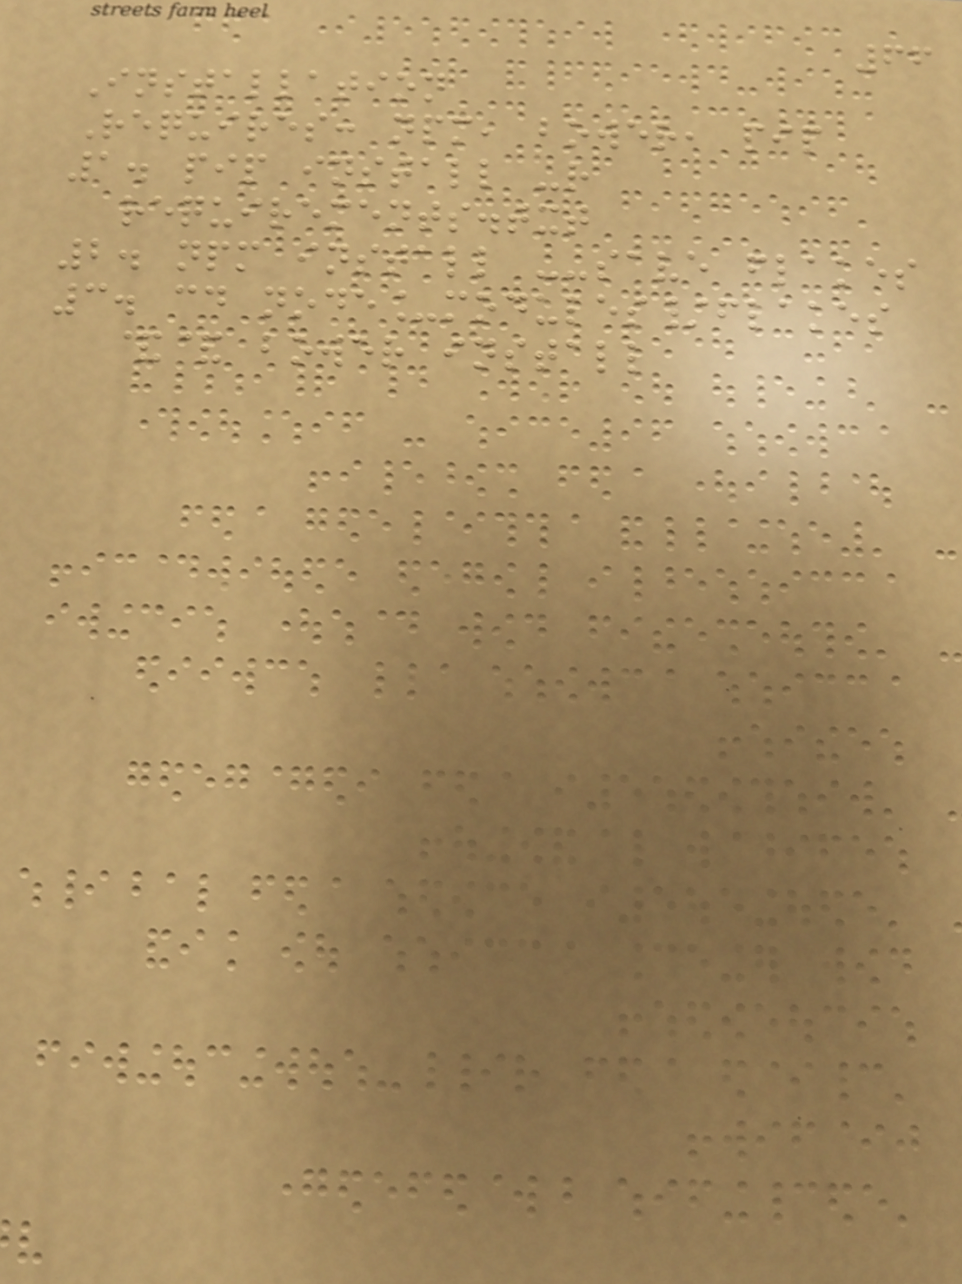66
Installation
Requires: npm, bower, pip
1. pip install -r
requirements.txt
2. npm install --save flakes
3. cd node_modules/flakes
&& bower install
